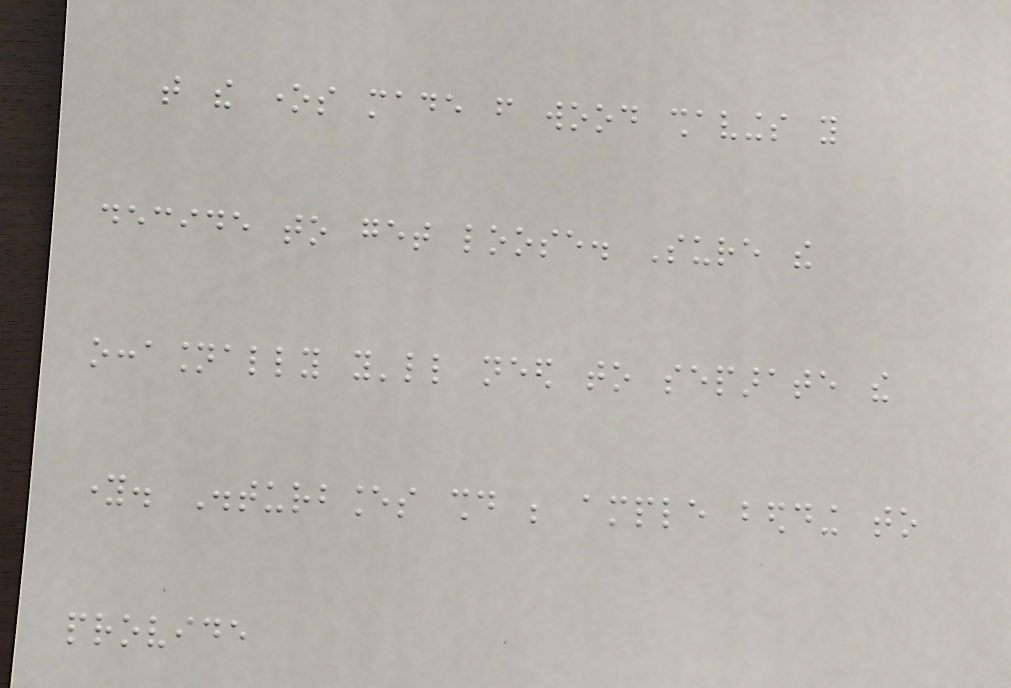that the ones made from wood shavings you
decide to get loose. Sure the
occasionally you'll need to separate the
young. Disturbances should be ample bedding to
provide
